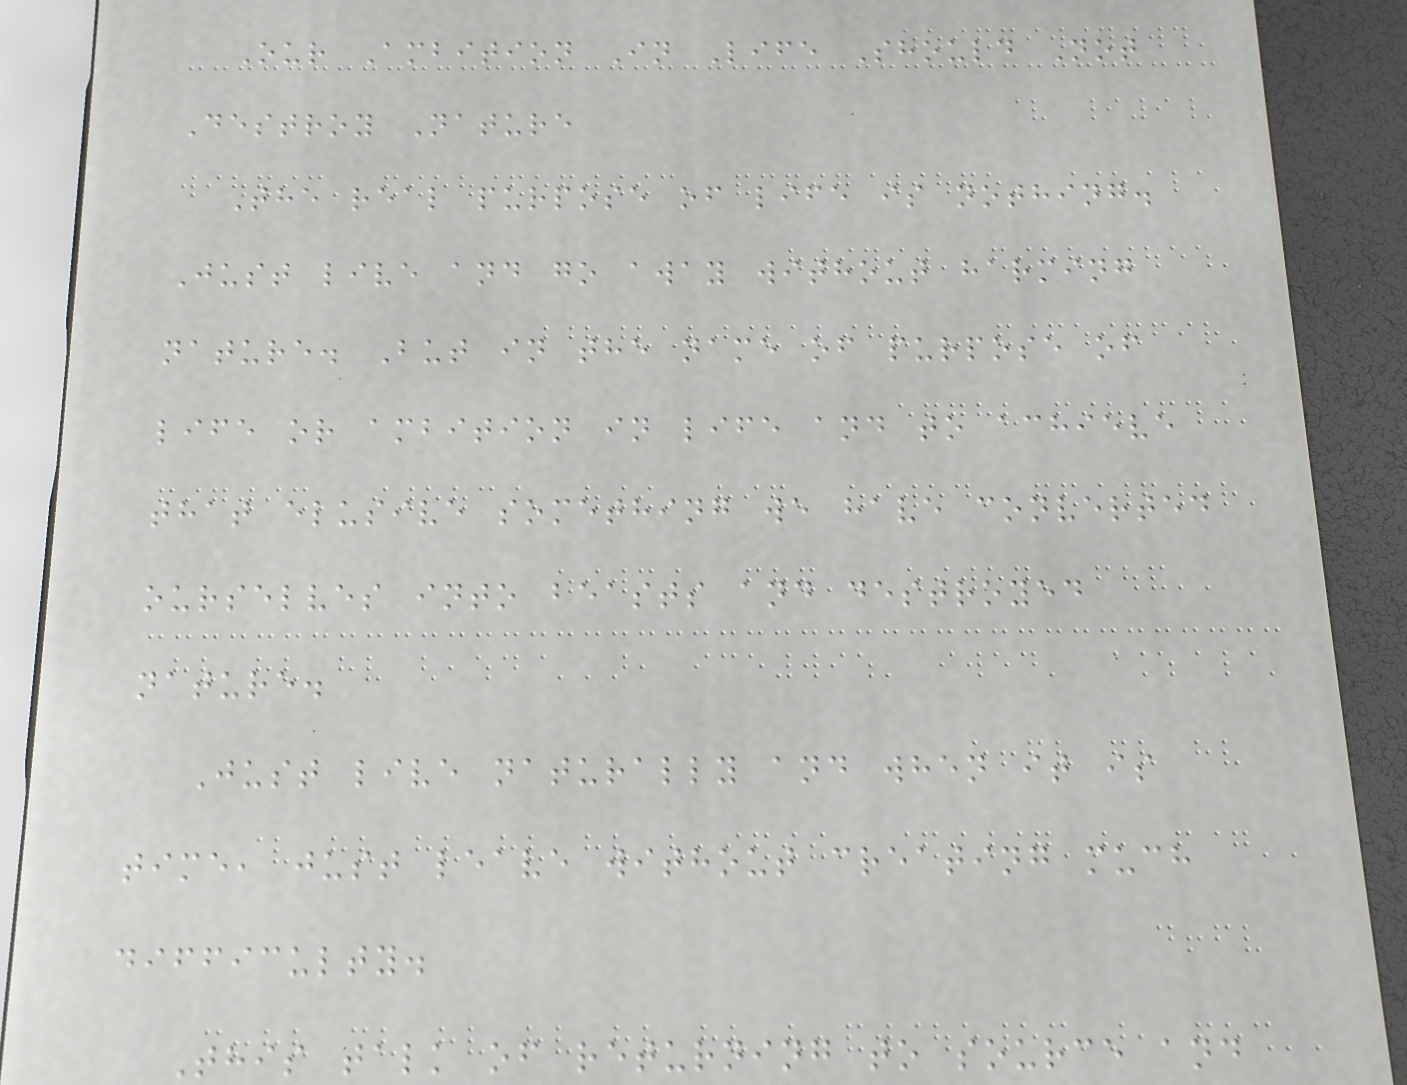Our Ambition In Life Should Not
Destroy Nature
The real purpose of life is nothing.
Just live and go away without harming
nature. But in the name of purpose of
life or ambition in life and to achieve
that elusive something we have converted
ourselves into beasts and destroyed
nature.
Just live naturally and when it is
time, just leave without creating much
difficulty.
This talk of returning to source and
